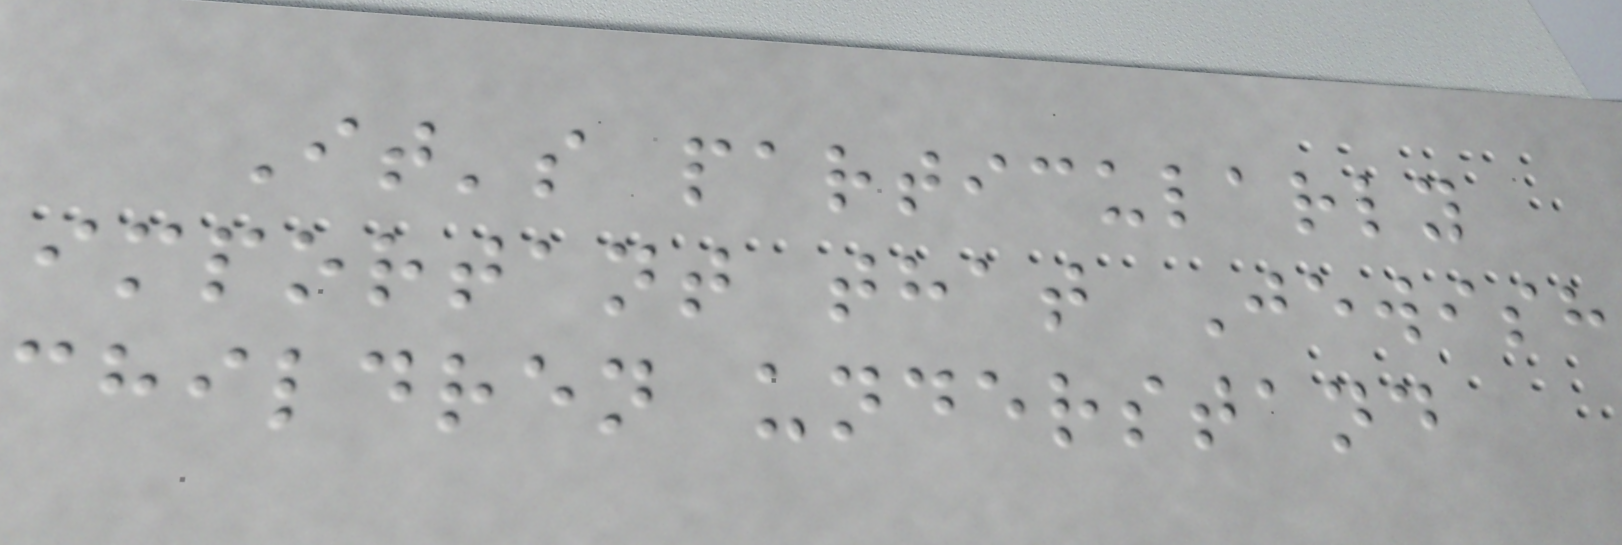It's particularly
important that Jewish
children understand
